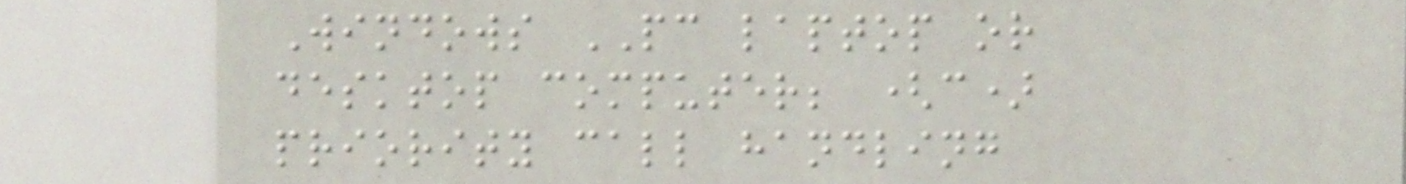Windows PC laptop or
desktop computer; (c)
priority call handling
